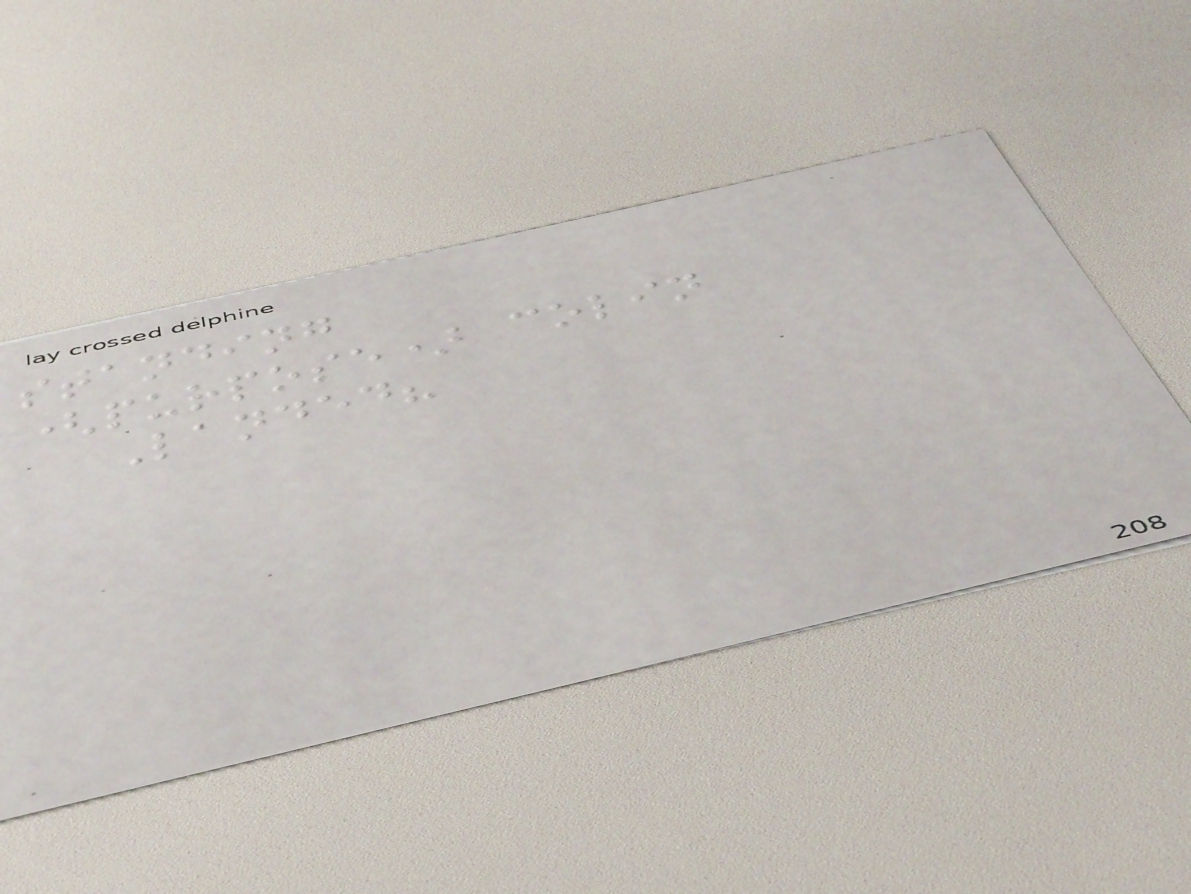standing
(purpose) colin
Landed?
